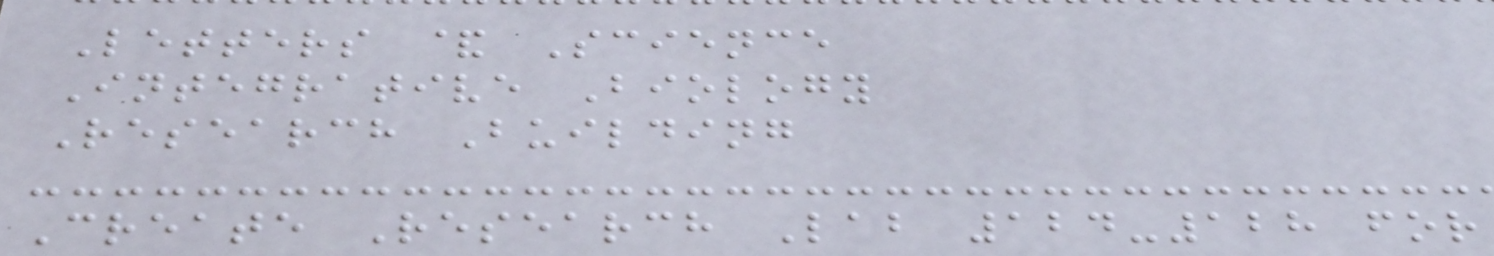Letters & Science
Integrative Biology
Research Building
Create Research Lab 124-128 for
